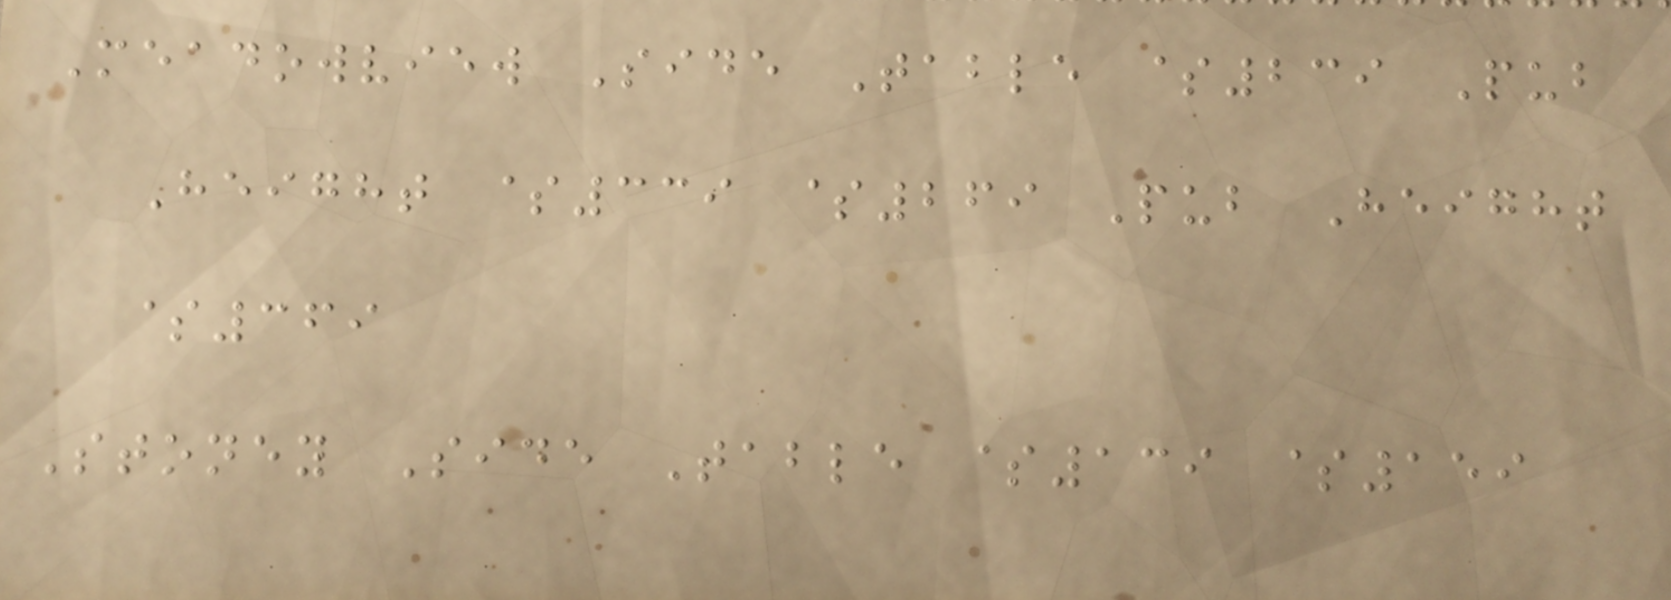Meadowview Side Table $239 Pub
Height $339 $269 Pub Height
$369
Stoney Side Table $139 $159
